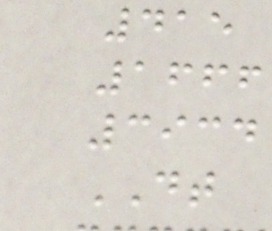415
1666
3934
DT
